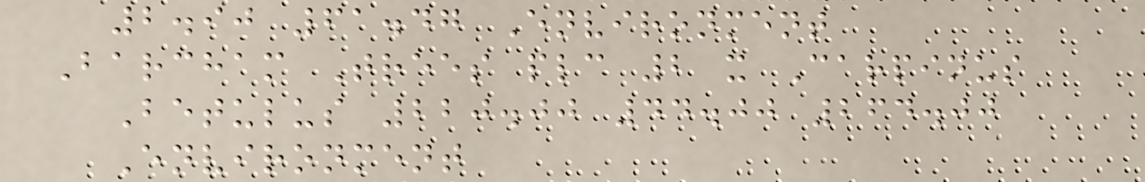2.90 61.47 Environment
Barcham Trees plc 2 x Carpinus
Betulus 220.00 44.00 264.00
Environment
